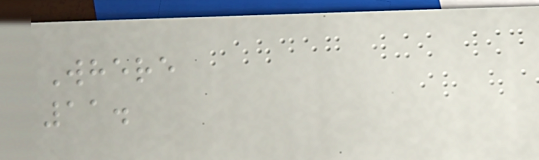Where
11.
